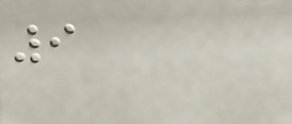9
